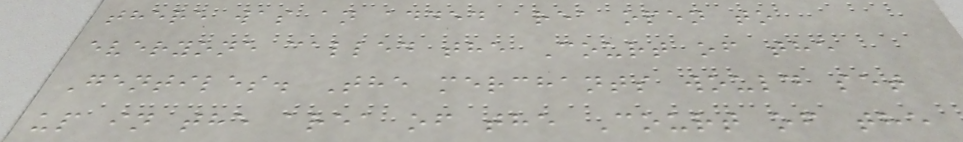there was an added area open to
everyone called the Court of the
Gentiles. The merchants would set
up in the area of the Court of the
